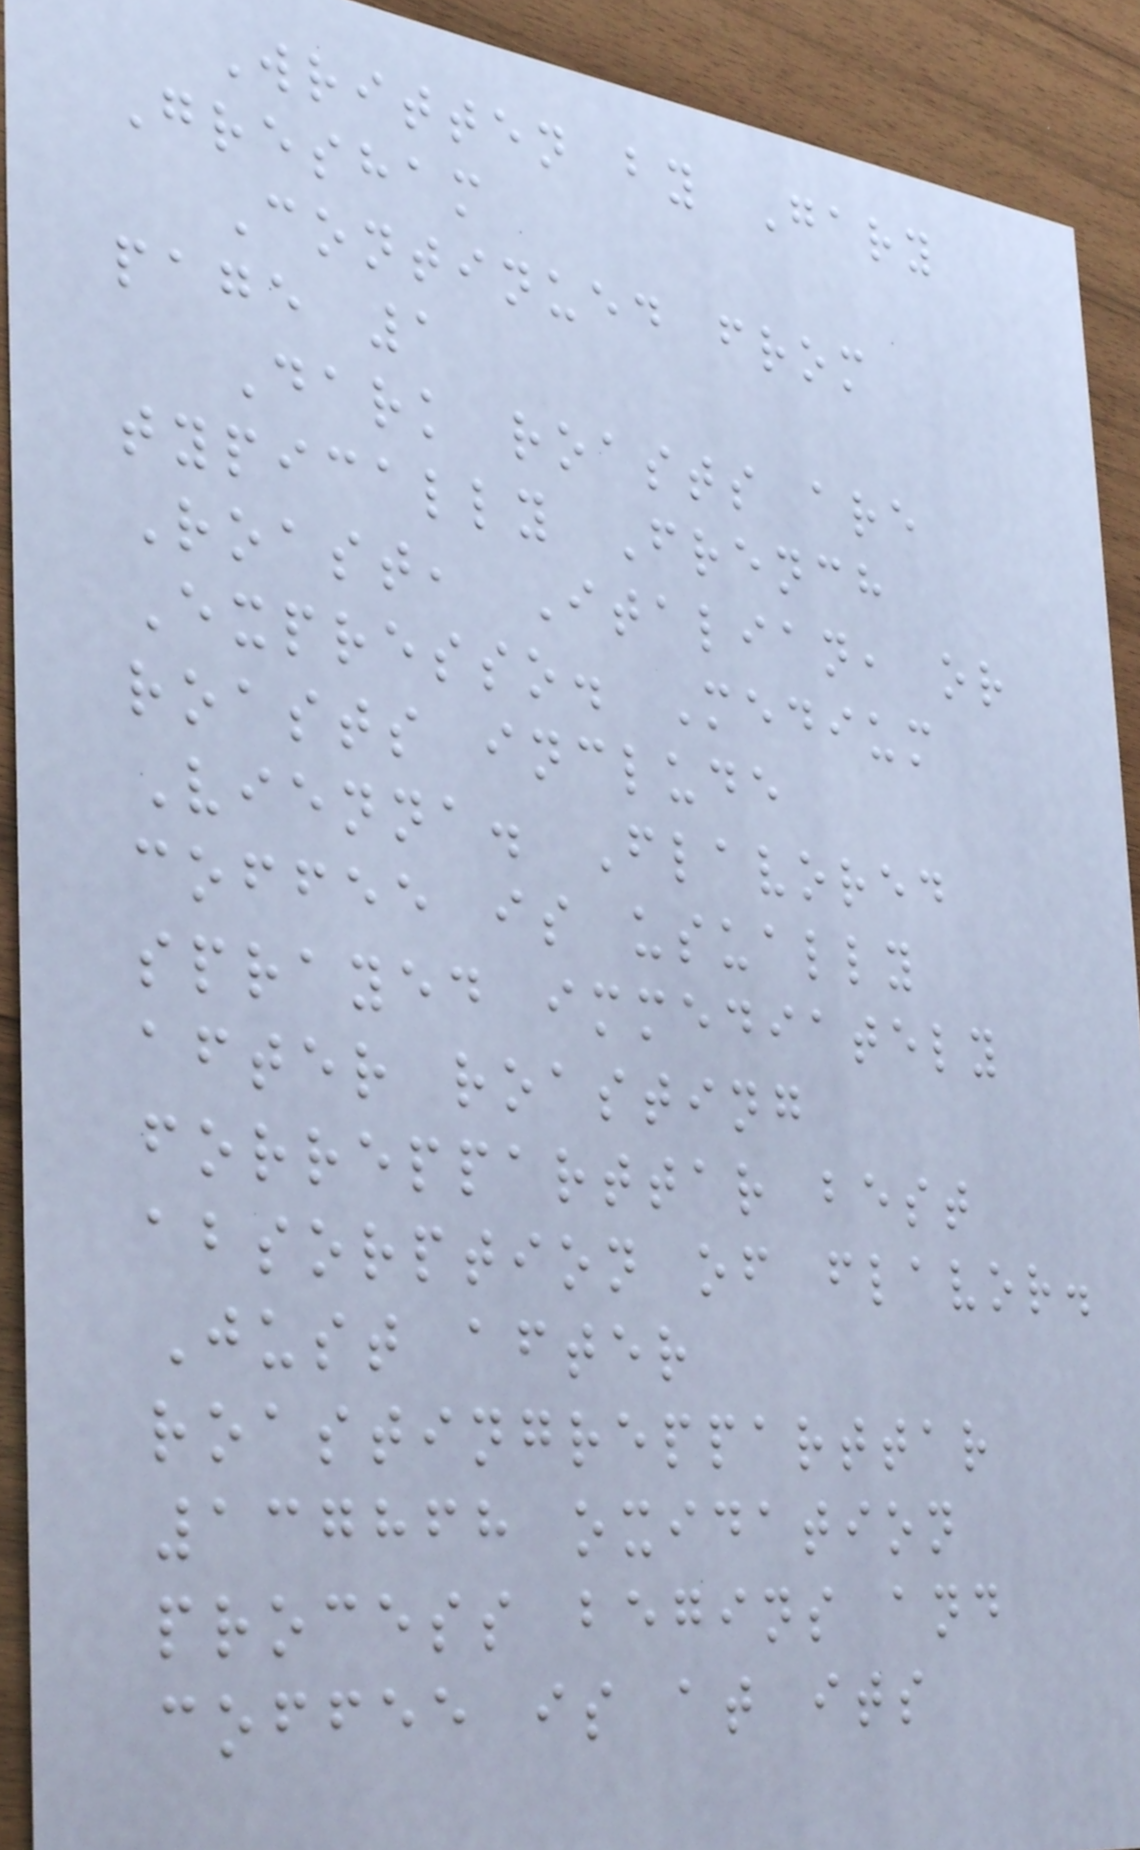Written by Gary
Gresham
Continued from
page 1
Dark roasts are
typically French
Roast, Italian, or
Expresso. Medium
roasts include
Vienna. Flavored
coffee is usually
sprayed immediately
after roasting
forrepparttar best
absorption of flavor.
Just after
roastingrepparttar
137868 oxidation
process begins and
coffee is at its
